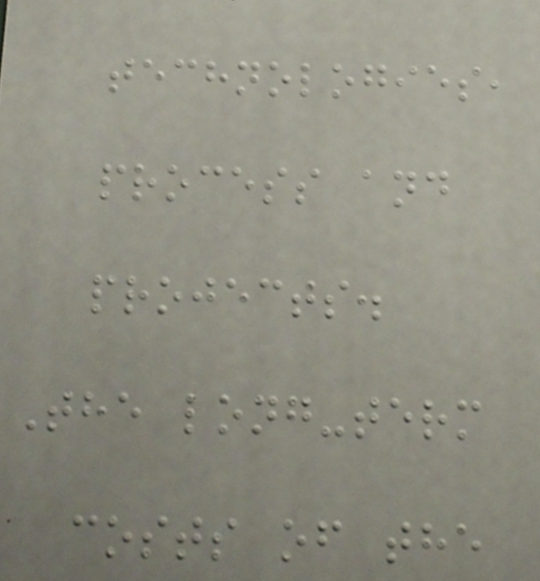technologies,
process and
projects.
The long-term
costs of the
